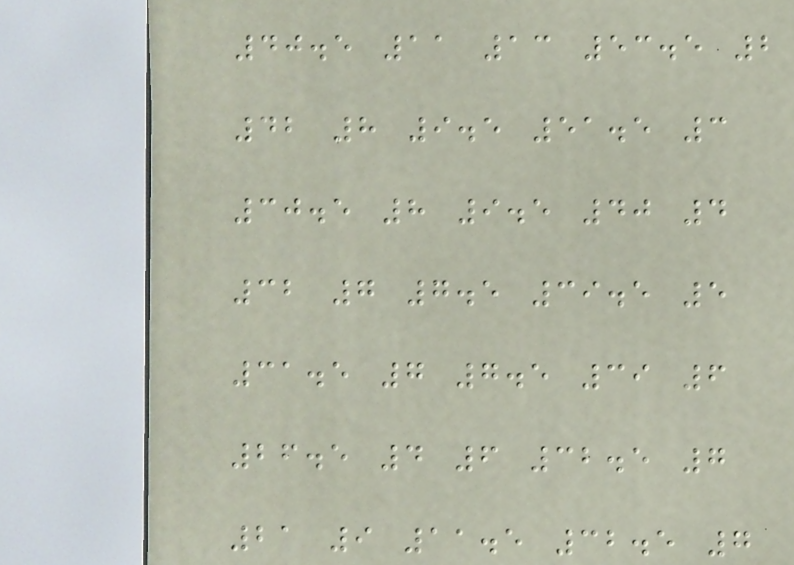40.5 11 13 53.5 2
42 8 9.5 51.5 3
30.5 8 9.5 40 4
32 7 7.5 39.5 5
31.5 7 7.5 39 6
26.5 4 6 32.5 7
21 9 11.5 32.5 7
